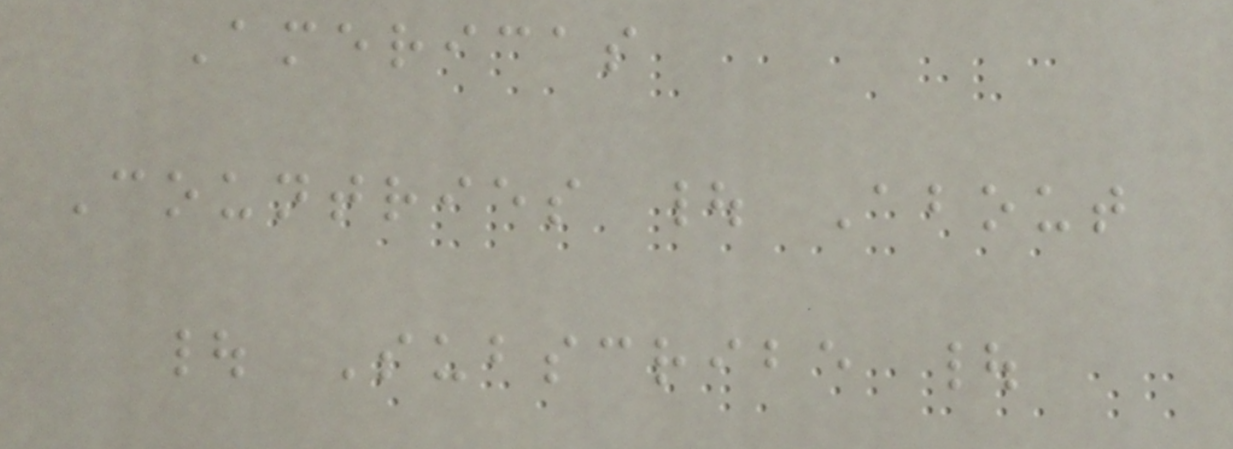Americas
Countries | About
| Subscribe |
